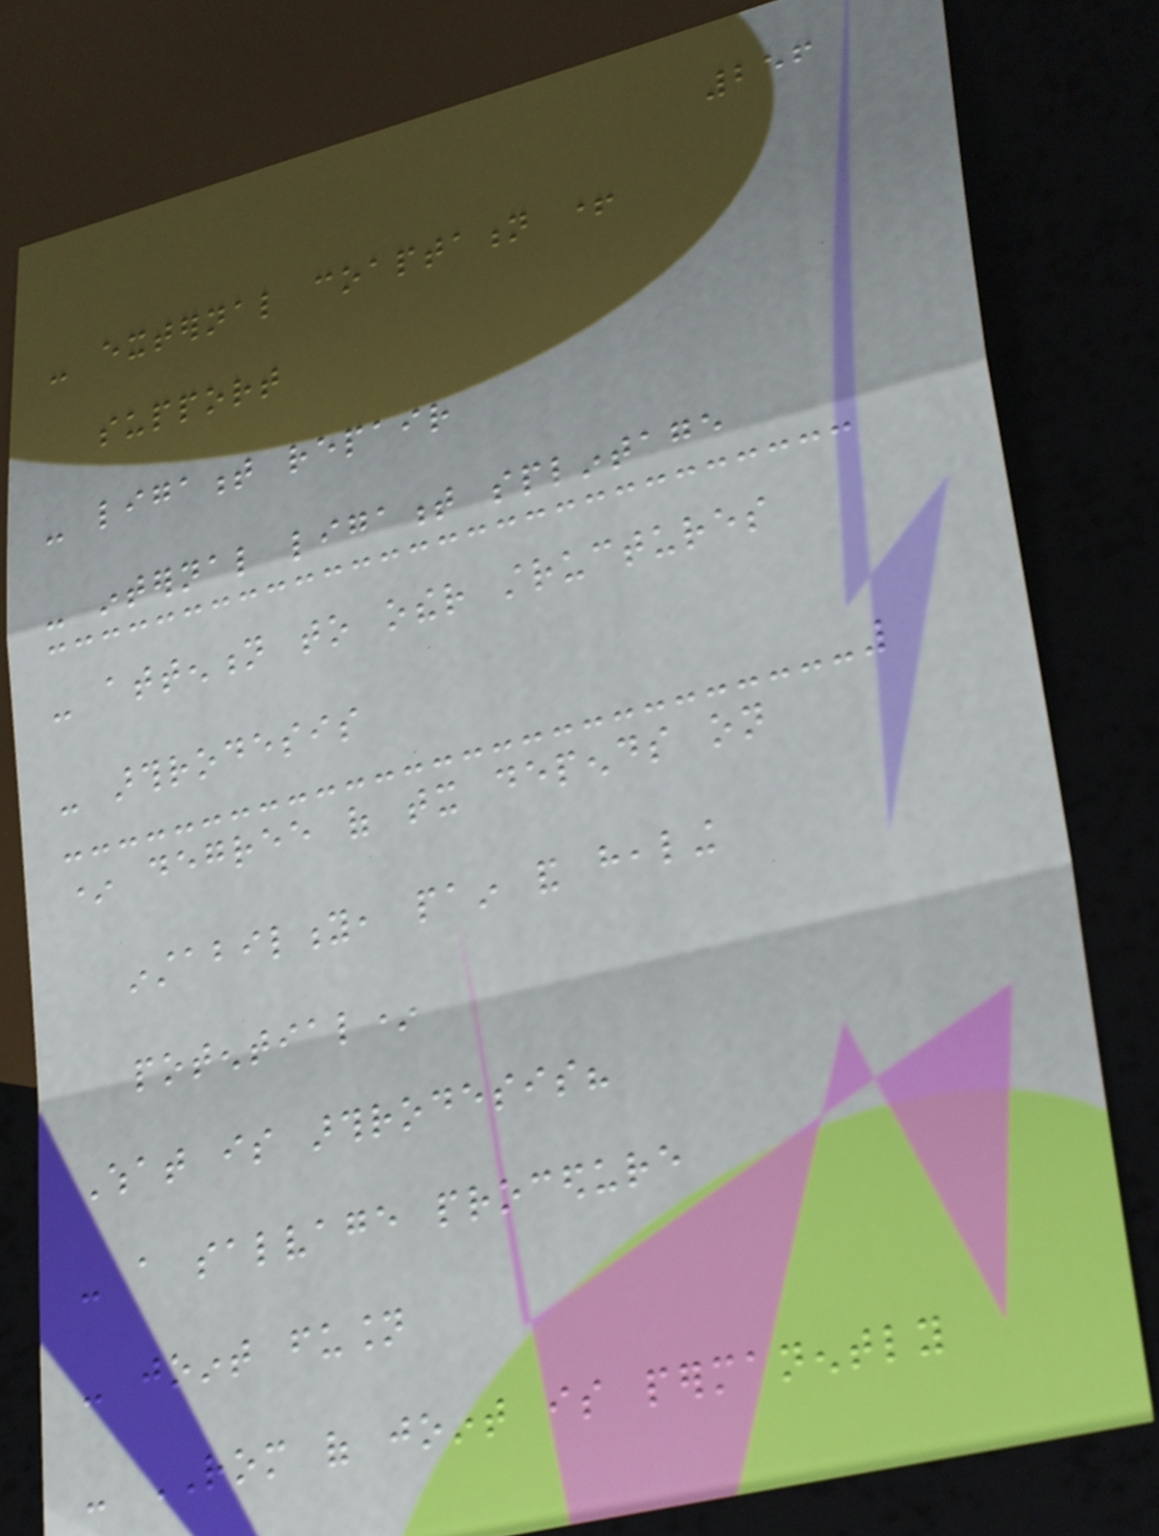256
- external coaptation +
support
- ligament repair
- internal ligament splintage
- attention to other structures
- arthrodesis
* degree of tx depends on
instability, pain and healing
potential*
What is arthrodesis?
- a salvage procedure
- joint fusion
- ROM of joint is permanently
